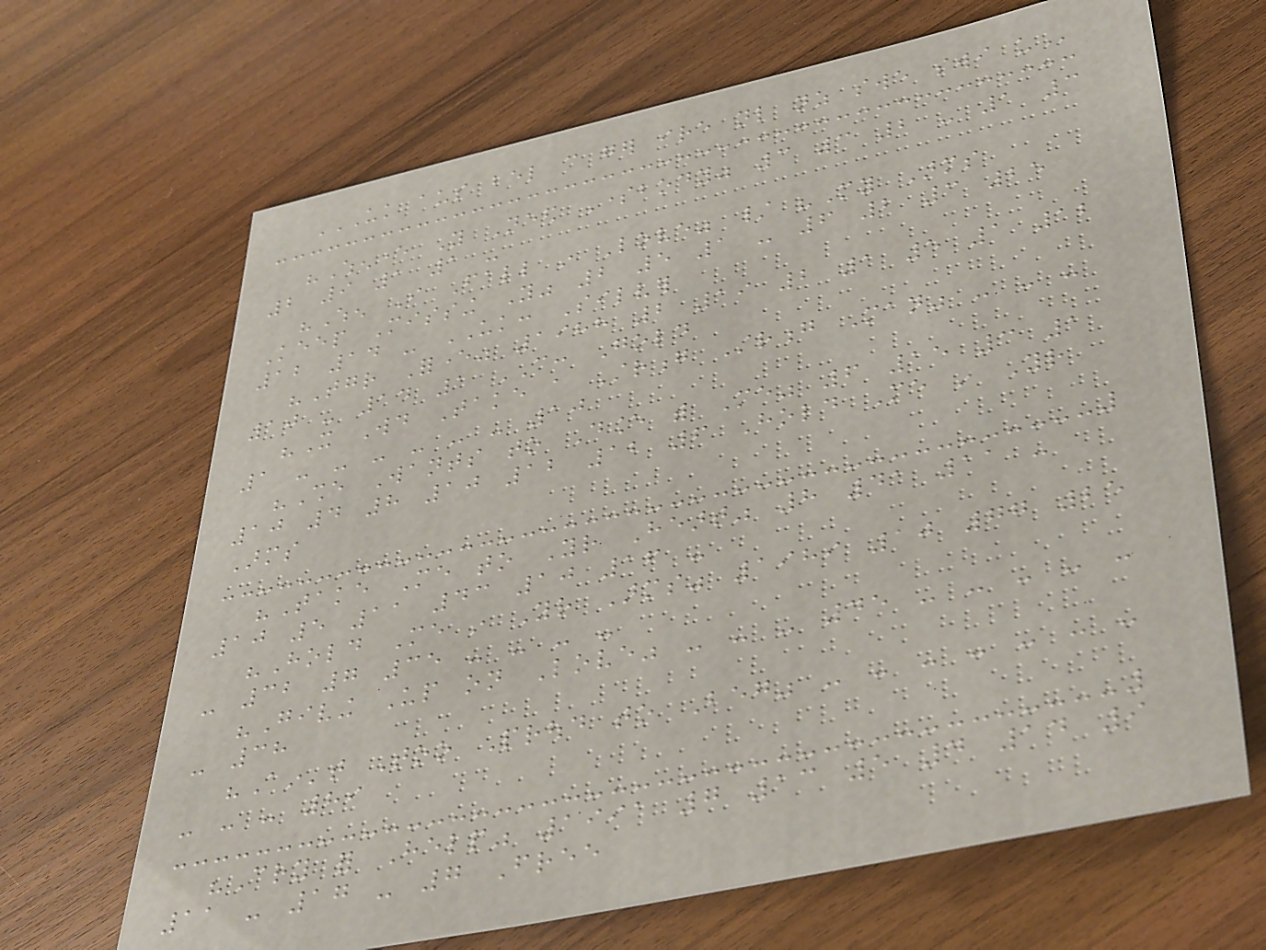UK AUS BEL CAN GER IRE NL NZ SWE SWI US
"Whenever You Need Somebody" 3 3 2 - 1 3
2 9 1 1 -
"When I Fall in Love" / "My Arms
Keep Missing You" 2 5 1 - 6 2 3 25
12 14 - UK: Silver
"Together Forever" 1988 2 19 2 1 5 1 12
10 - 14 1 CAN: Gold
"It Would Take a Strong Strong Man" - - -
1 - - - - - - 10
"She Wants to Dance with Me" 6 15 3 1
10 4 8 10 12 12 6 Hold Me in Your
Arms
"Take Me to Your Heart" 8 41 11 -
10 5 11 43 10 16 -
"Hold Me in Your Arms" 1989 10 77 25
- 32 7 35 - - - -
"Giving Up on Love" - - - 45 - - - - -
- 38
"Ain't Too Proud to Beg" - - - - - - -
- - - 89
"Cry for Help" 1991 7 13 5 4 14 9
11 - 17 - 7 Free
